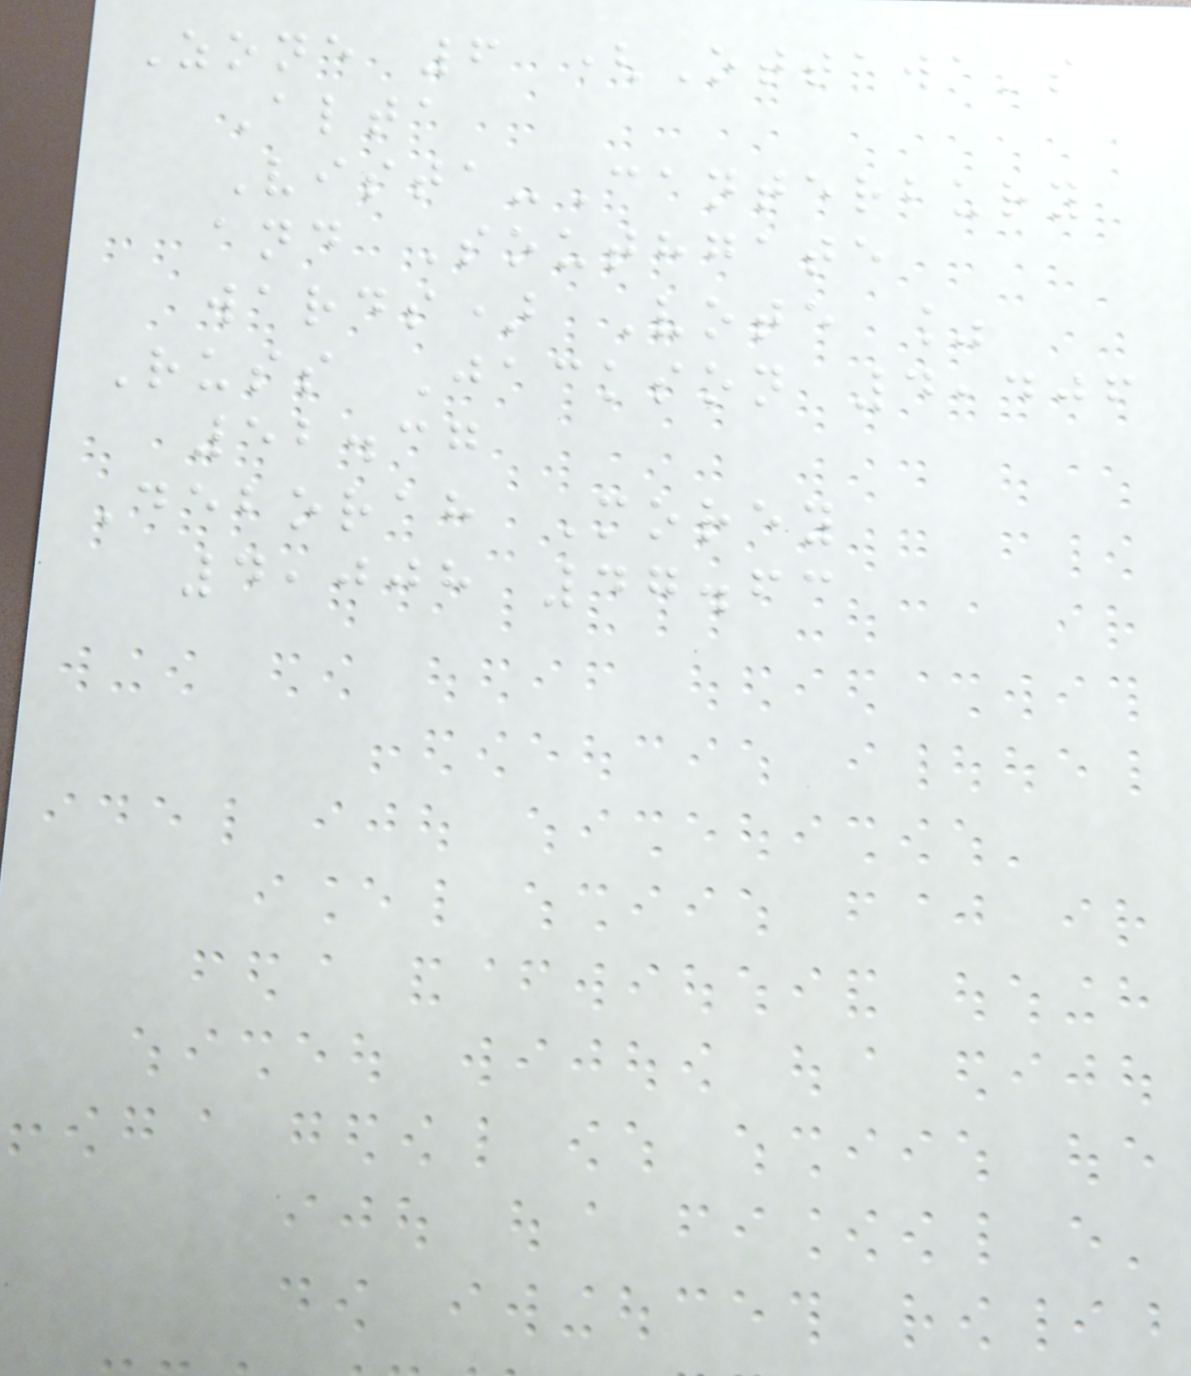Zone 6 (Ottawa's
Alta
Vista-Canterbury
and Southgate
wards) Vote %
Russ Jackson 4,406
52.37
Deborah Morey
4,008 47.63
